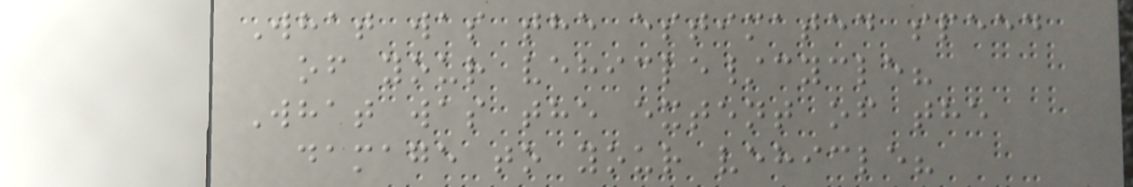What was the estimated speed
of your vehicle/cycle?
What was the extent of the
damage to your vehicle?
